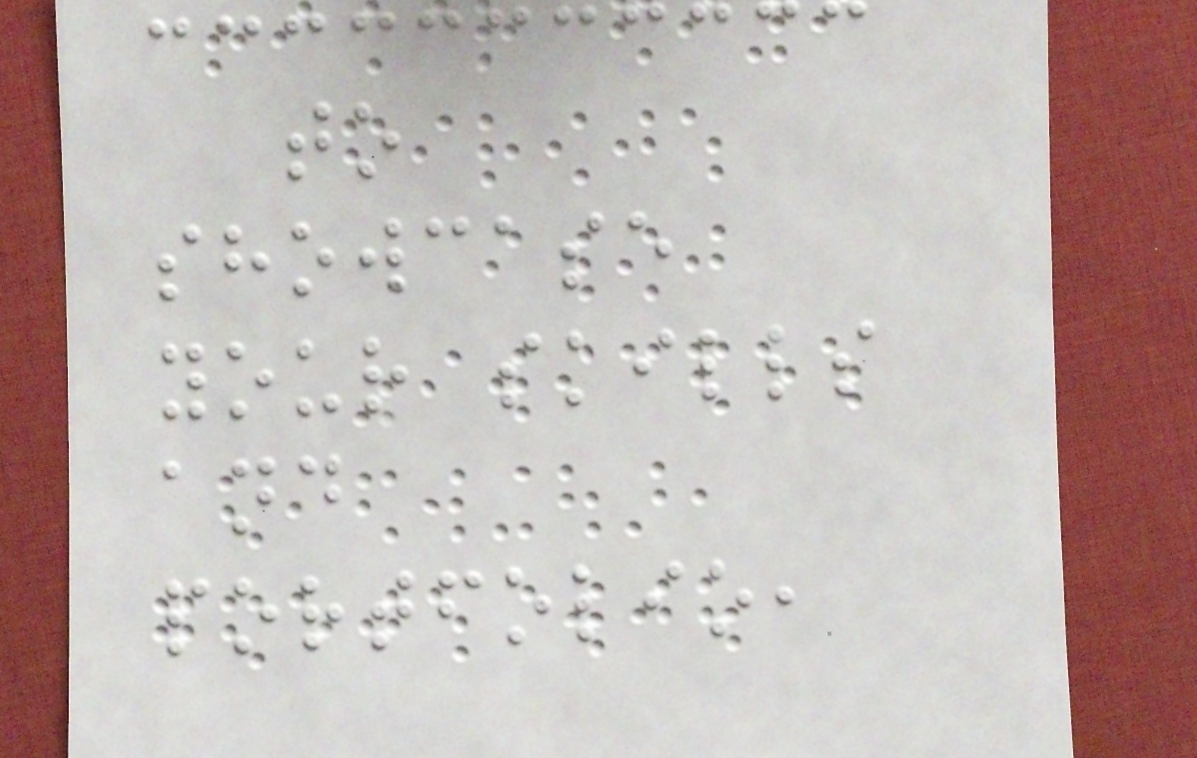to
showcase
your skills
and
portfolio,
